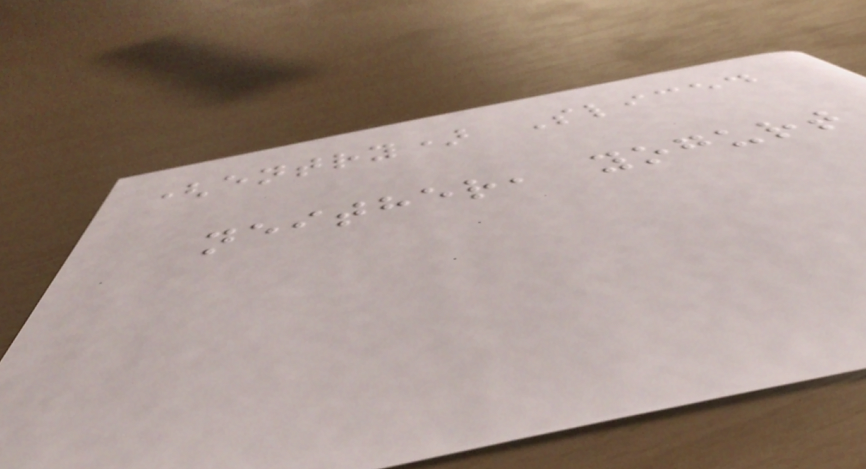(entry) Sliced
neither, yogurt
